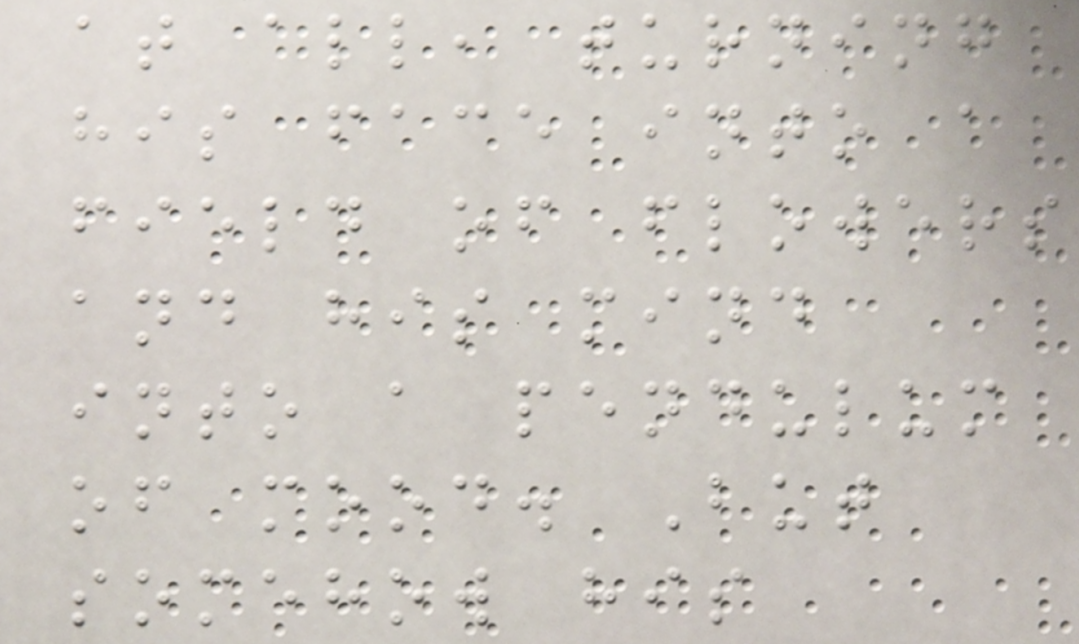at all, turning
his face into a
field of flowers
and his mind
into a pendulum
of mood. But
somehow his
